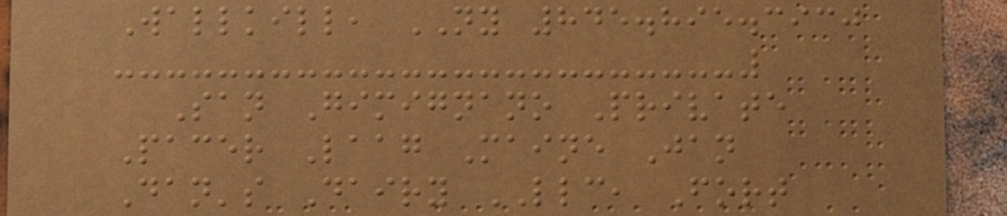Wallkill, NY 845.895.3930
San Gimignano Private
Pacer Laag Maine Jan
Dan's Dairy LLC, Fort
